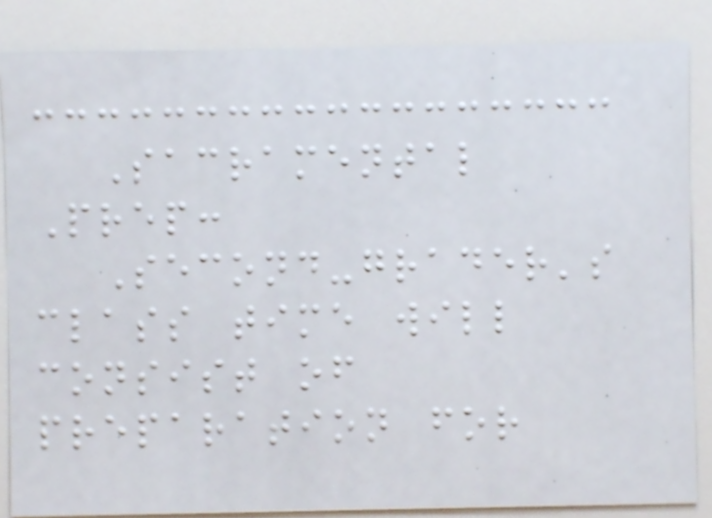Sacramental
Prep:
Second-grader's
class time will
consist of
preparation for
